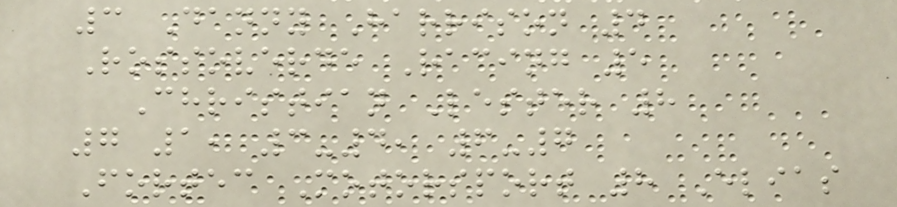3 Danny Harrison 4
Rossoverde Racing 5
Christian Lester 8
7 1, 3-4, 6-7
Fortec Motorsport 8 Elias
